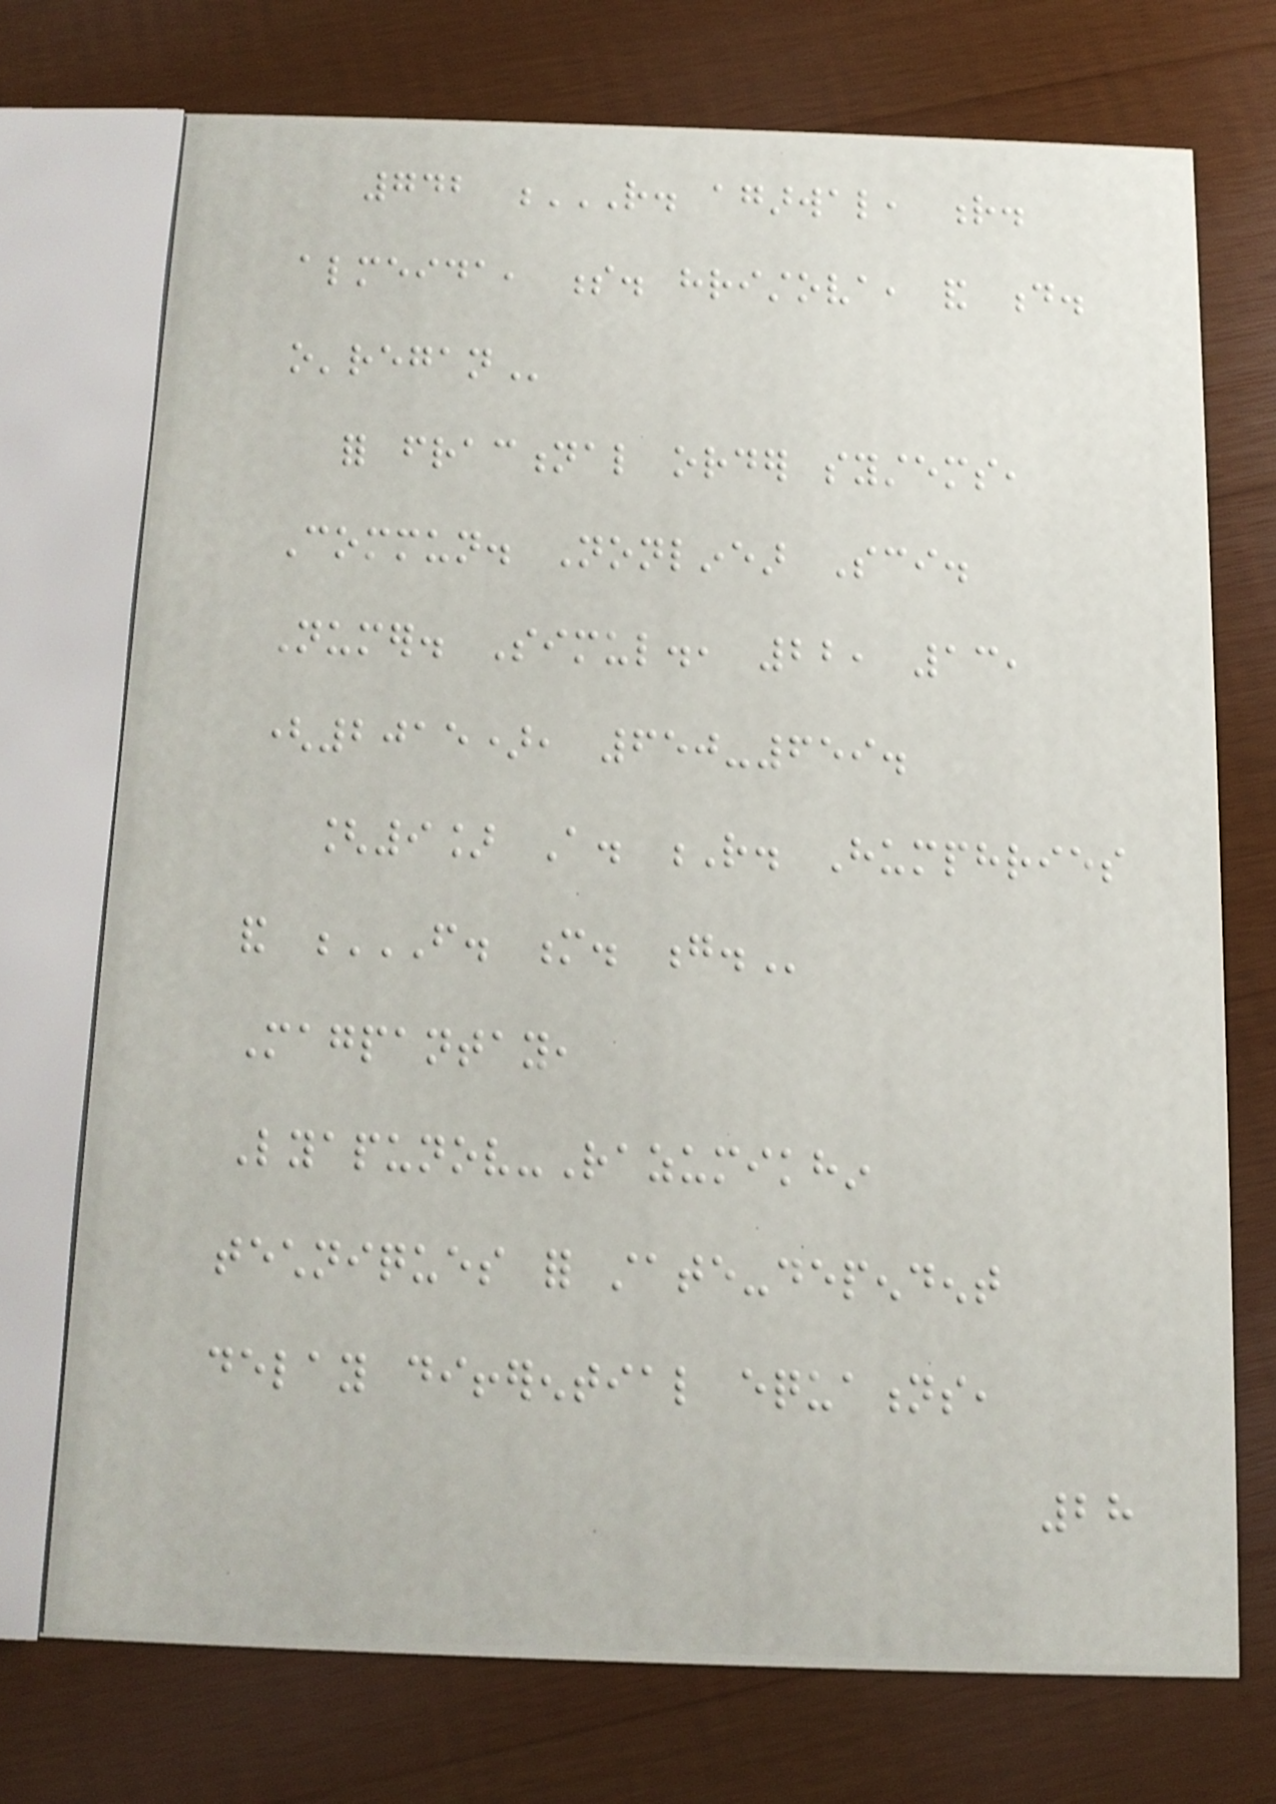742 R. AGARWAL, R.
ALMEIDA, S. HRISTOVA, AND D.
O'REGAN
for fractional order systems,
Commun. Nonlinear Sci.
Numer. Simul., 22, 13,
(2015), 650-659.
[9] A. R. Humphries
and F. M. G.
Magpantay,
Lyapunov-Razumikhin
techniques for state-dependent
delay differential equations,
28
